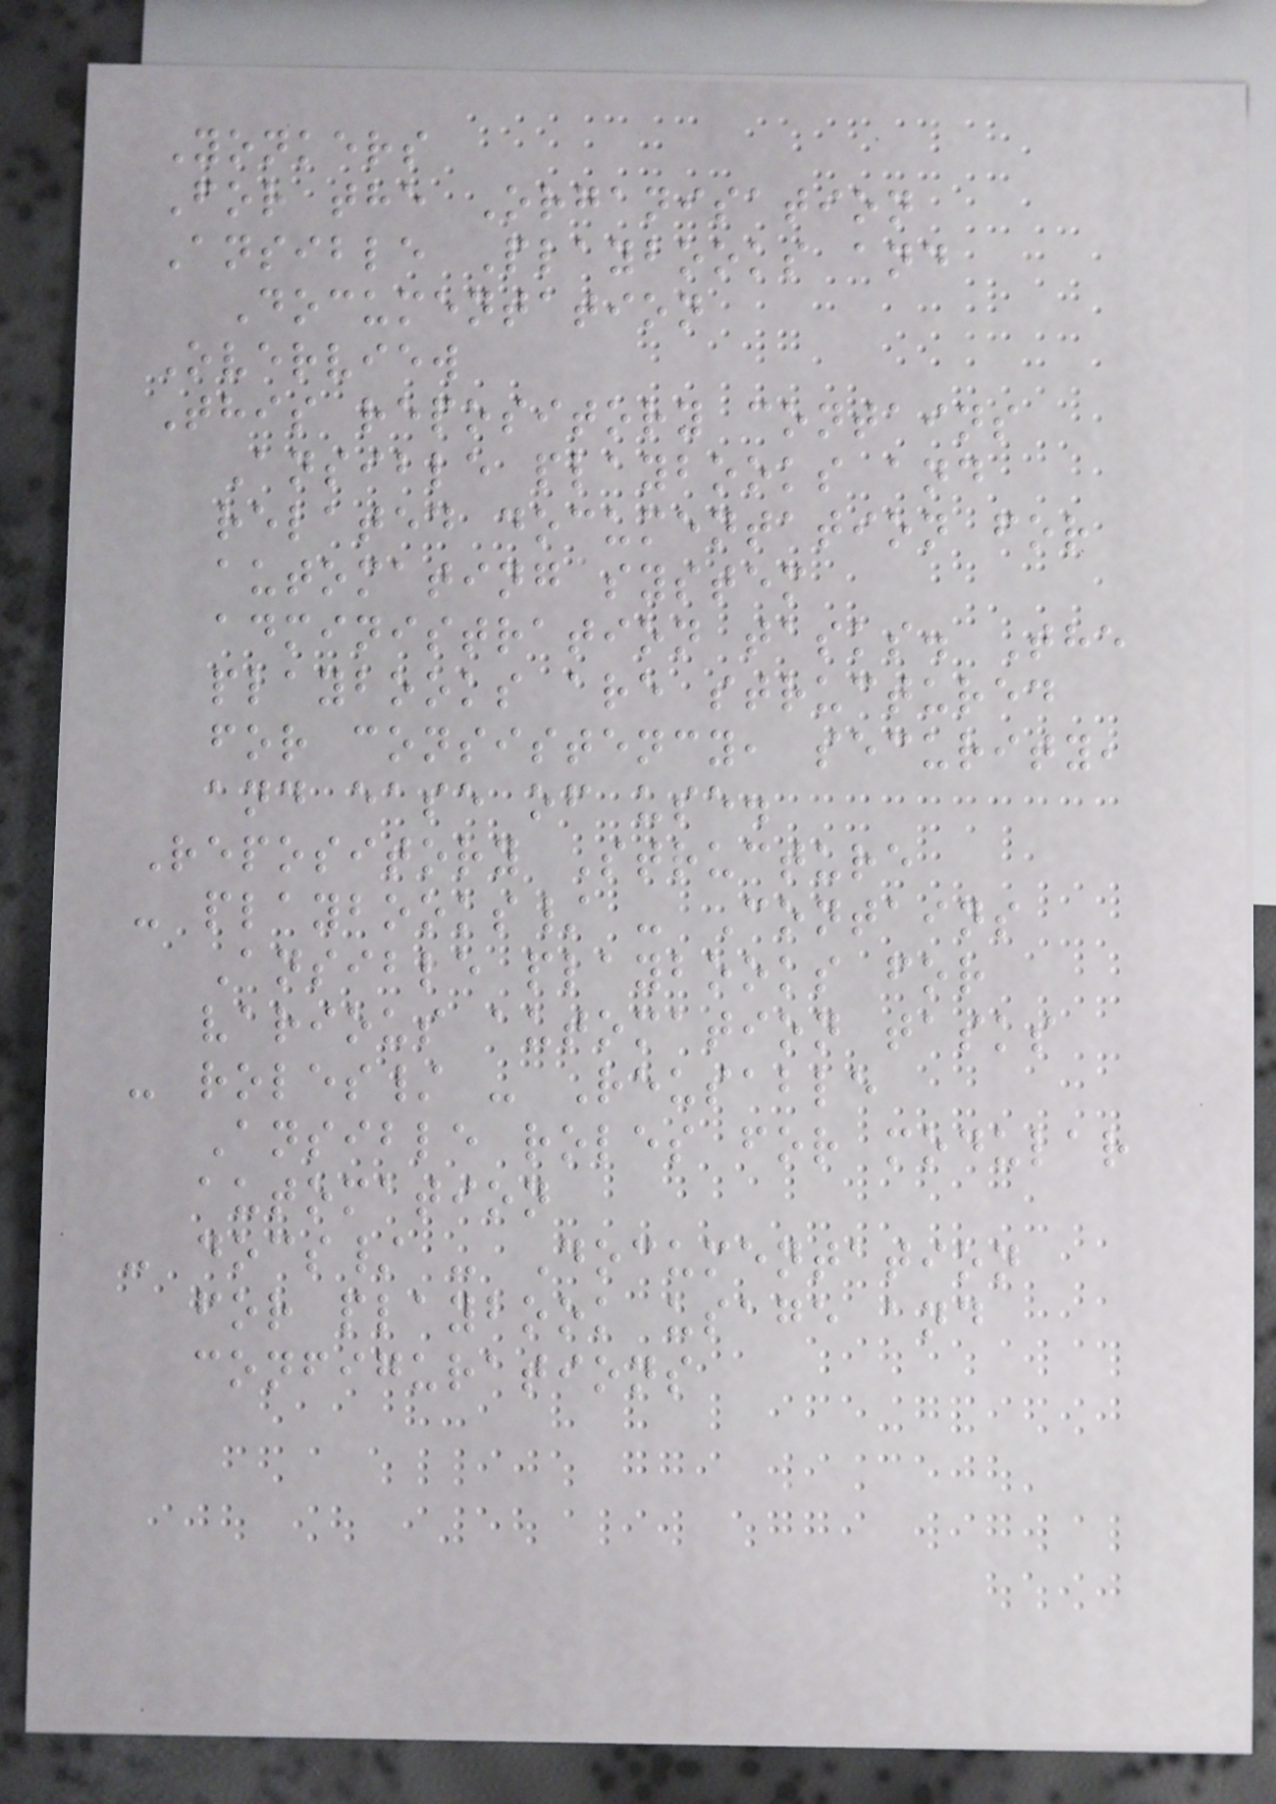Yonkers
For the Organisation
Ansible Playbooks and
Documentation
Overview
This repository contains
Ansible playbooks and
related documentation for
automating system
administration tasks. The
playbooks are structured
for consistency, security,
and ease of use.
Repository Structure
- playbooks/ - Contains
Ansible playbooks for
various automation tasks
- roles/ - Reusable
Ansible roles for modular
automation
- docs/ - Documentation
for playbook usage and
configurations
